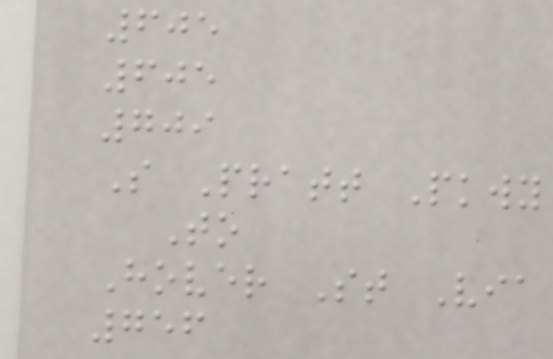605
605
709
S Pratt Pkwy
To
Hover St Via
756
